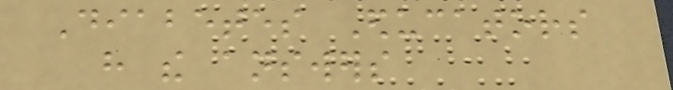Diabetes Educators
have the answers
